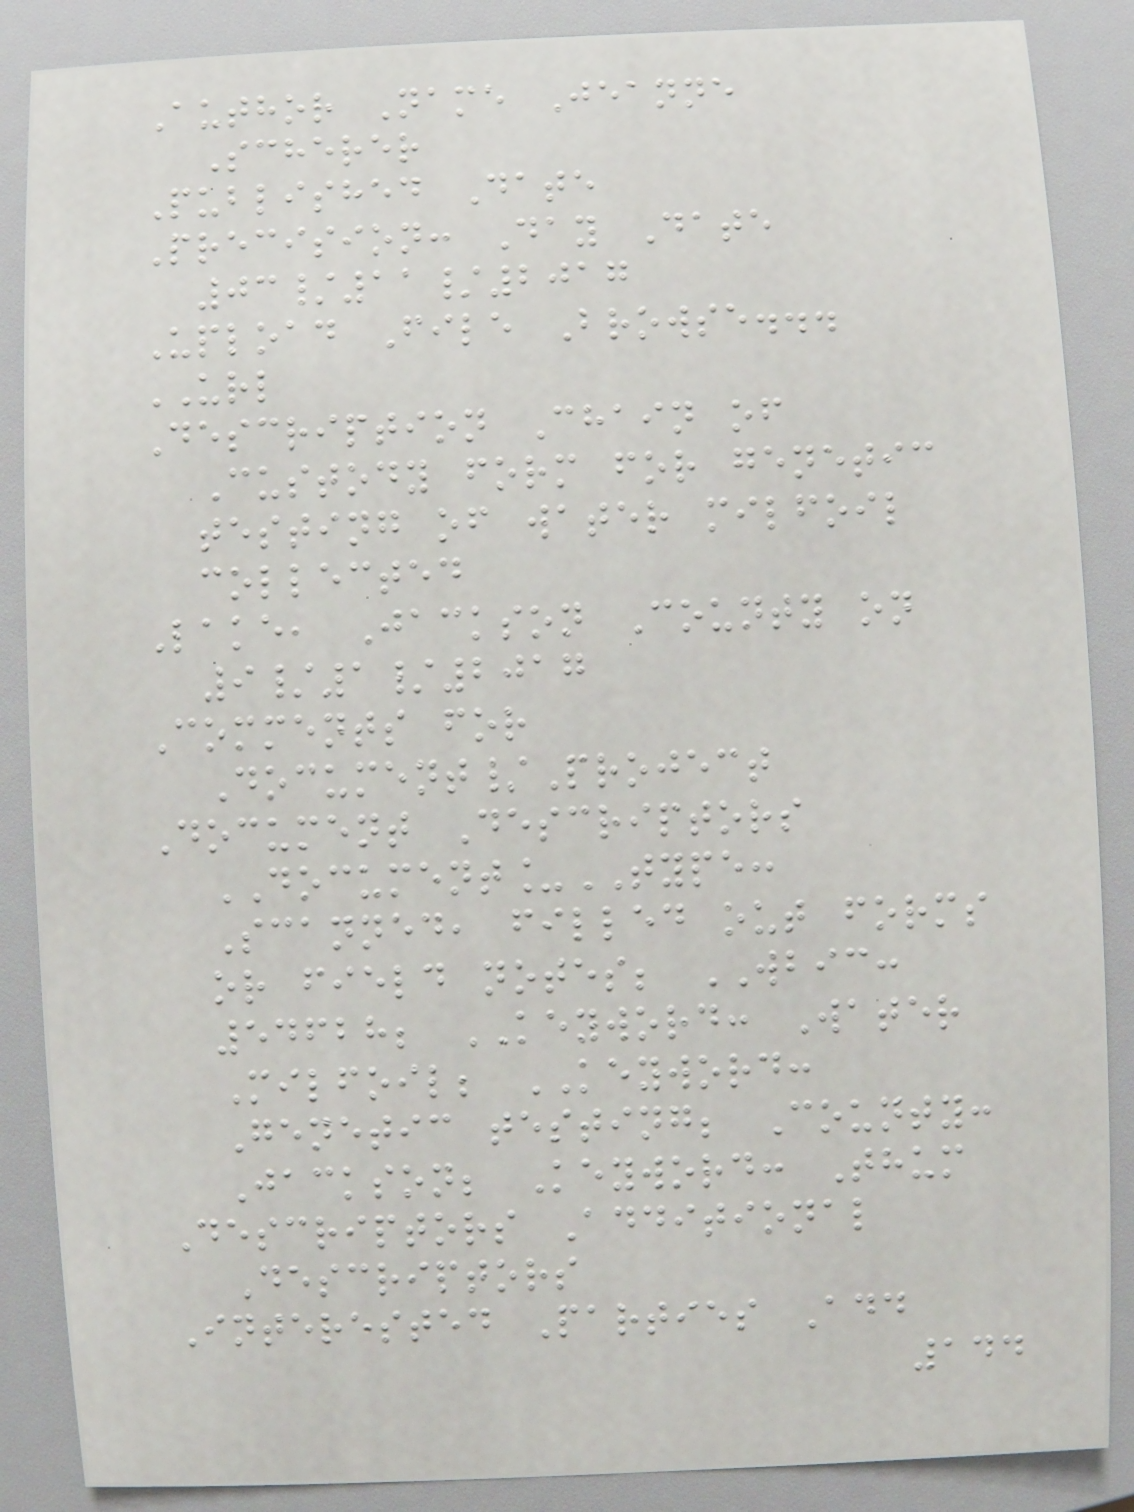Author Name Jeanne
Scherer
Published Date
Precision: Day Date
03/11/2017
Upload File Browse...
URL
Description Chain of
Custody form for genetic
testing of water milfoil
collected
Lake, Jackson County on
9/1/2017
Comments for
Document/Project
Document Descriptors
DOCUMENT_TYPE:
Scanned, filled out forms
or field notes; WBIC:
54628; KEYWORD: Water
Milfoil; KEYWORD:
Genetic testing; County:
Jackson; Keyword: Thum
Descriptors Additional
Descriptors
Interested Parties Add
144
